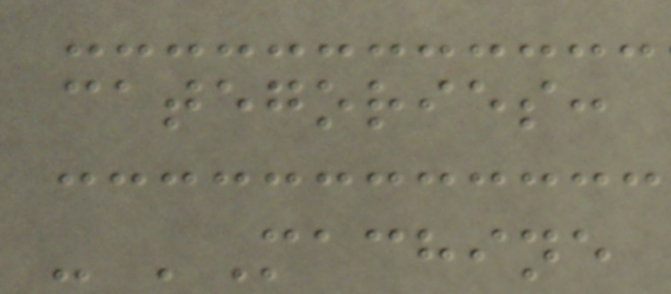categories:
- 'Machine
